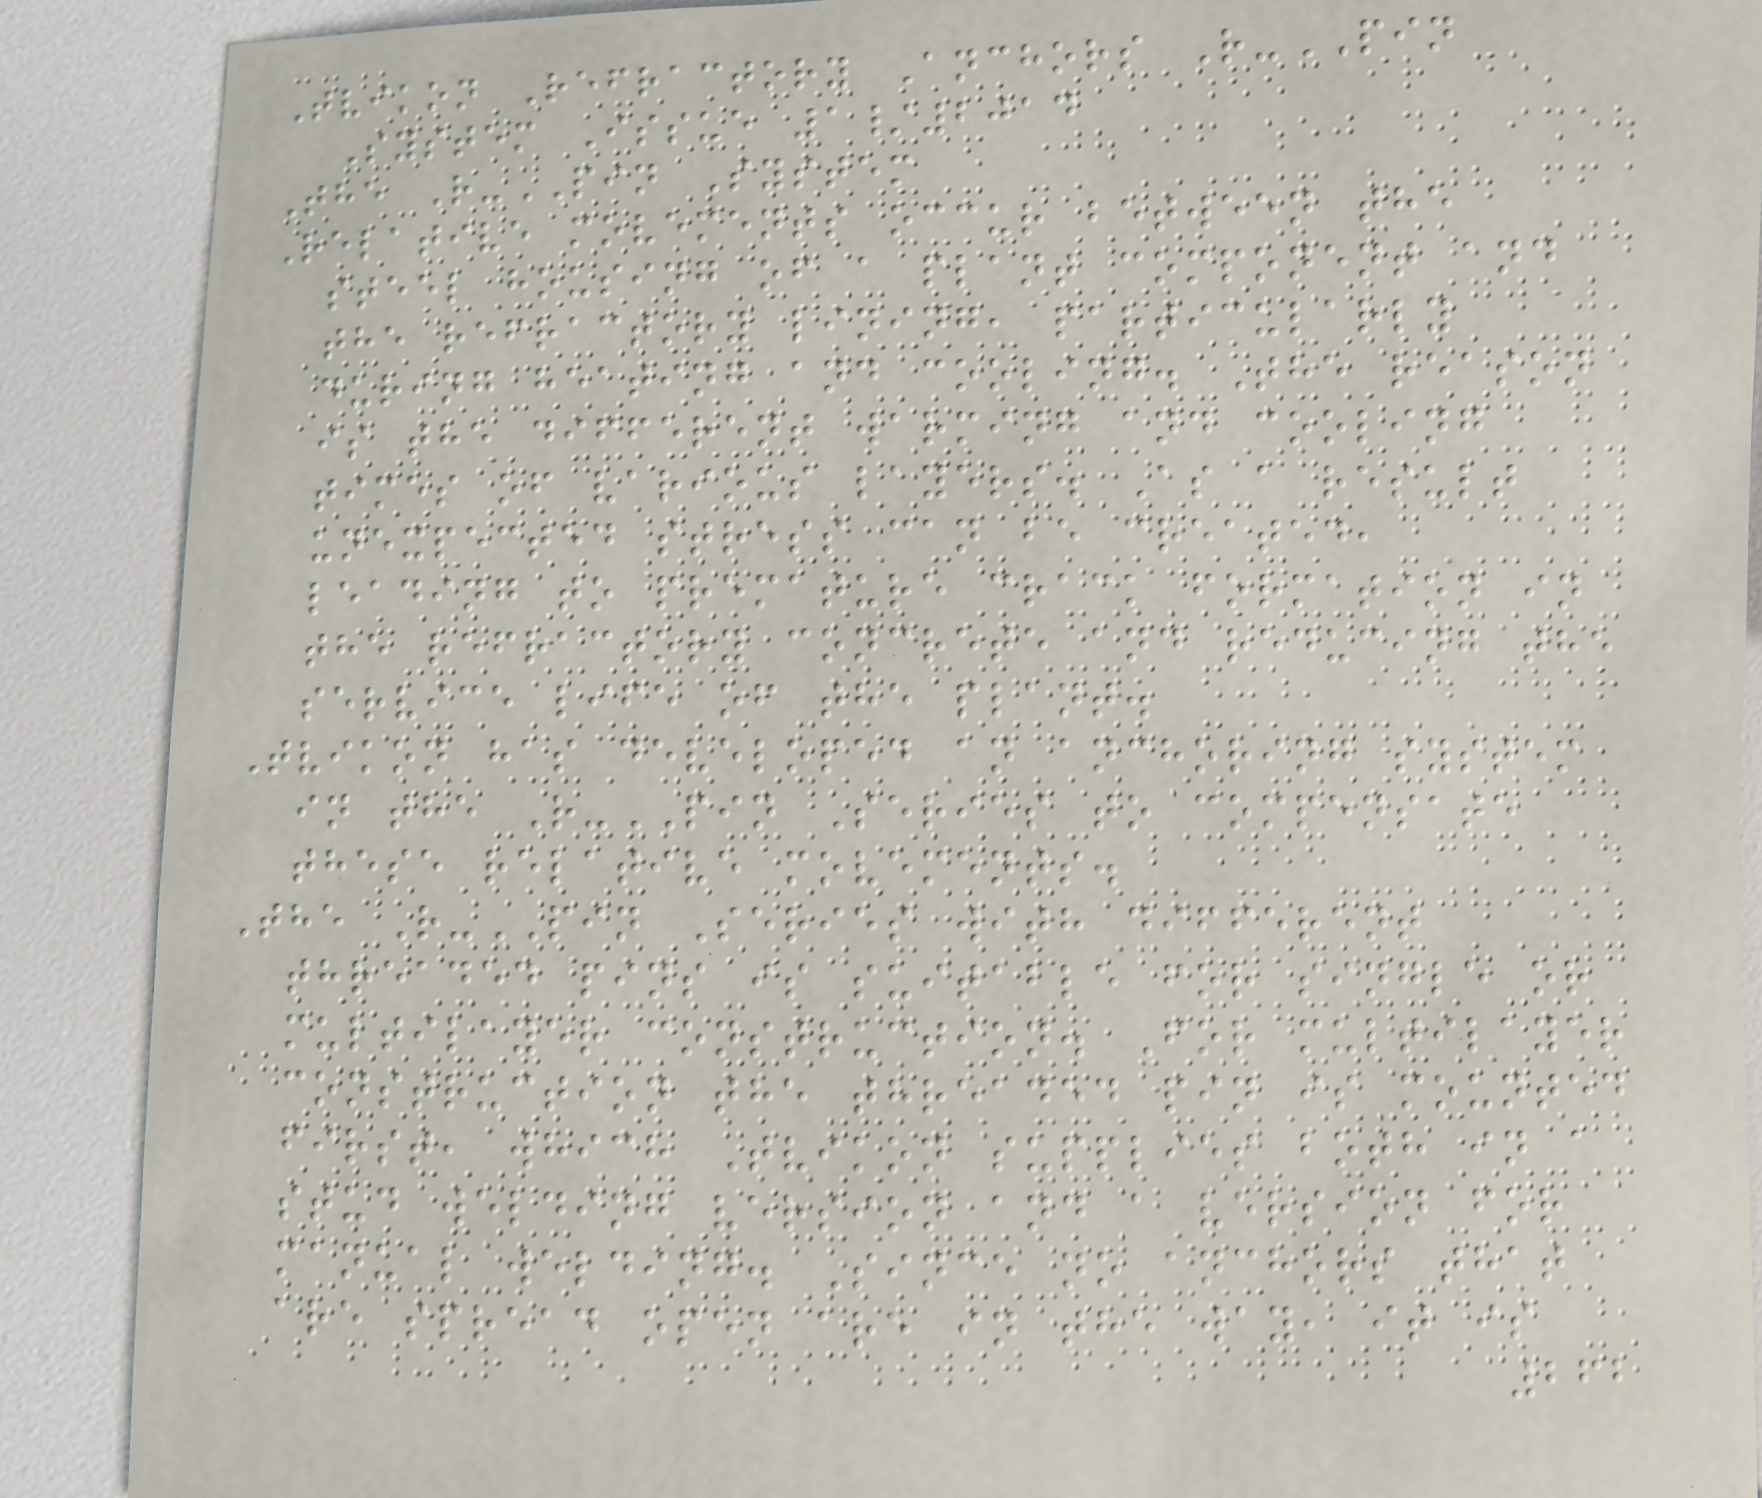Tvikon Refractory Anchors R-PIN
System Issue 1/2014
The R-PIN System
Relative movements occur between the
steel housing of a plant component and
the refractory lining, particularly
during heating and cooling. The reason
is the different warming and cooling
times of various layers. As a result
unexpected stress can be created,
leading to premature crack formation in
the refractory concrete and reducing the
service life of the plant.
Tvikon has developed an anchoring system
in the R-PIN Series to compensate
these relative movements.
The R-PIN Series with different
threaded pins is suitable for single or
multilayer construction. For multilayer
construction the threaded pin is mounted
first, which Tvikon supplies both in a
stud welding version and a version for
manual welding. Since no anchors that
are spread open are in the way, it is
262
